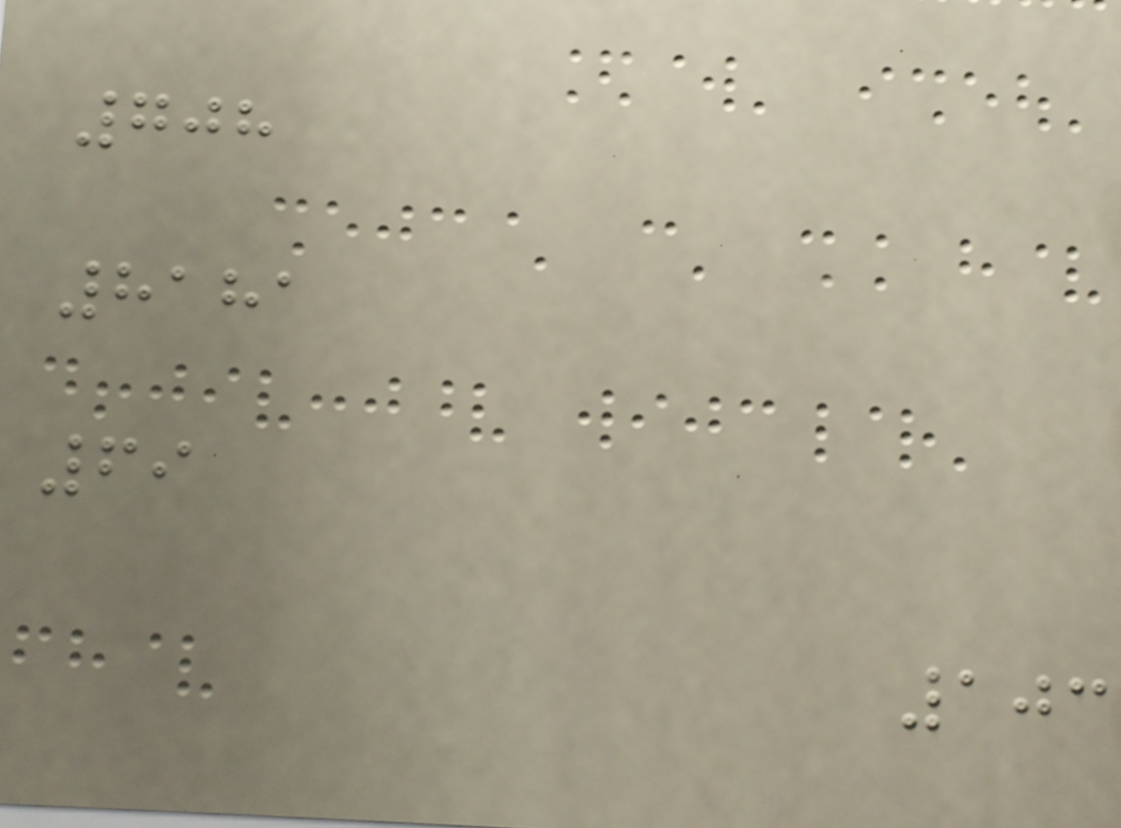708
8181
69
103
